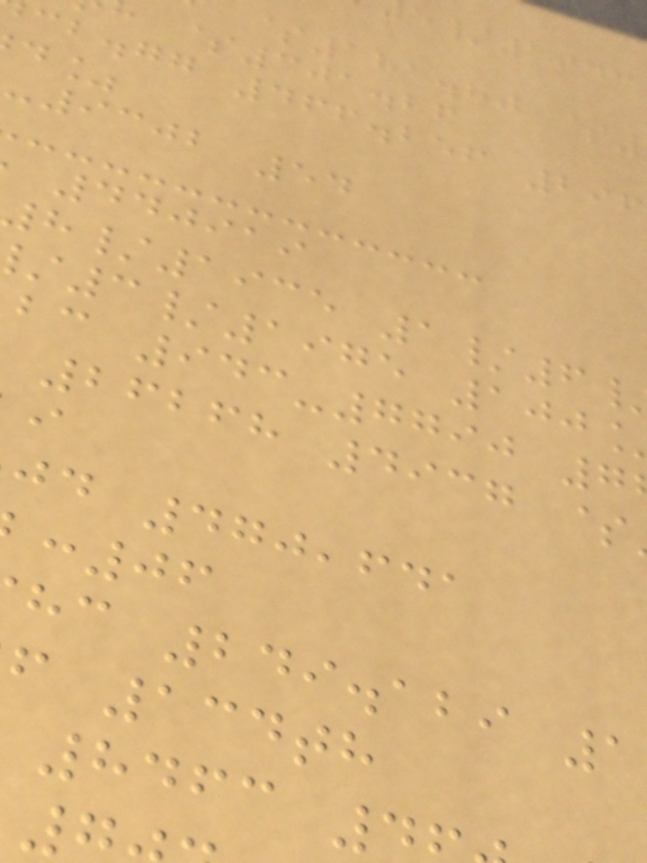/1943
$181.80 $
$301.26
cb.gg 466.256 296
-9302 54
440919
/1935 1/6
3/1975 100
bc 943-7790 7
26268 4937 $
jd 470,641
:06
hc 249.129 1
f 134th
